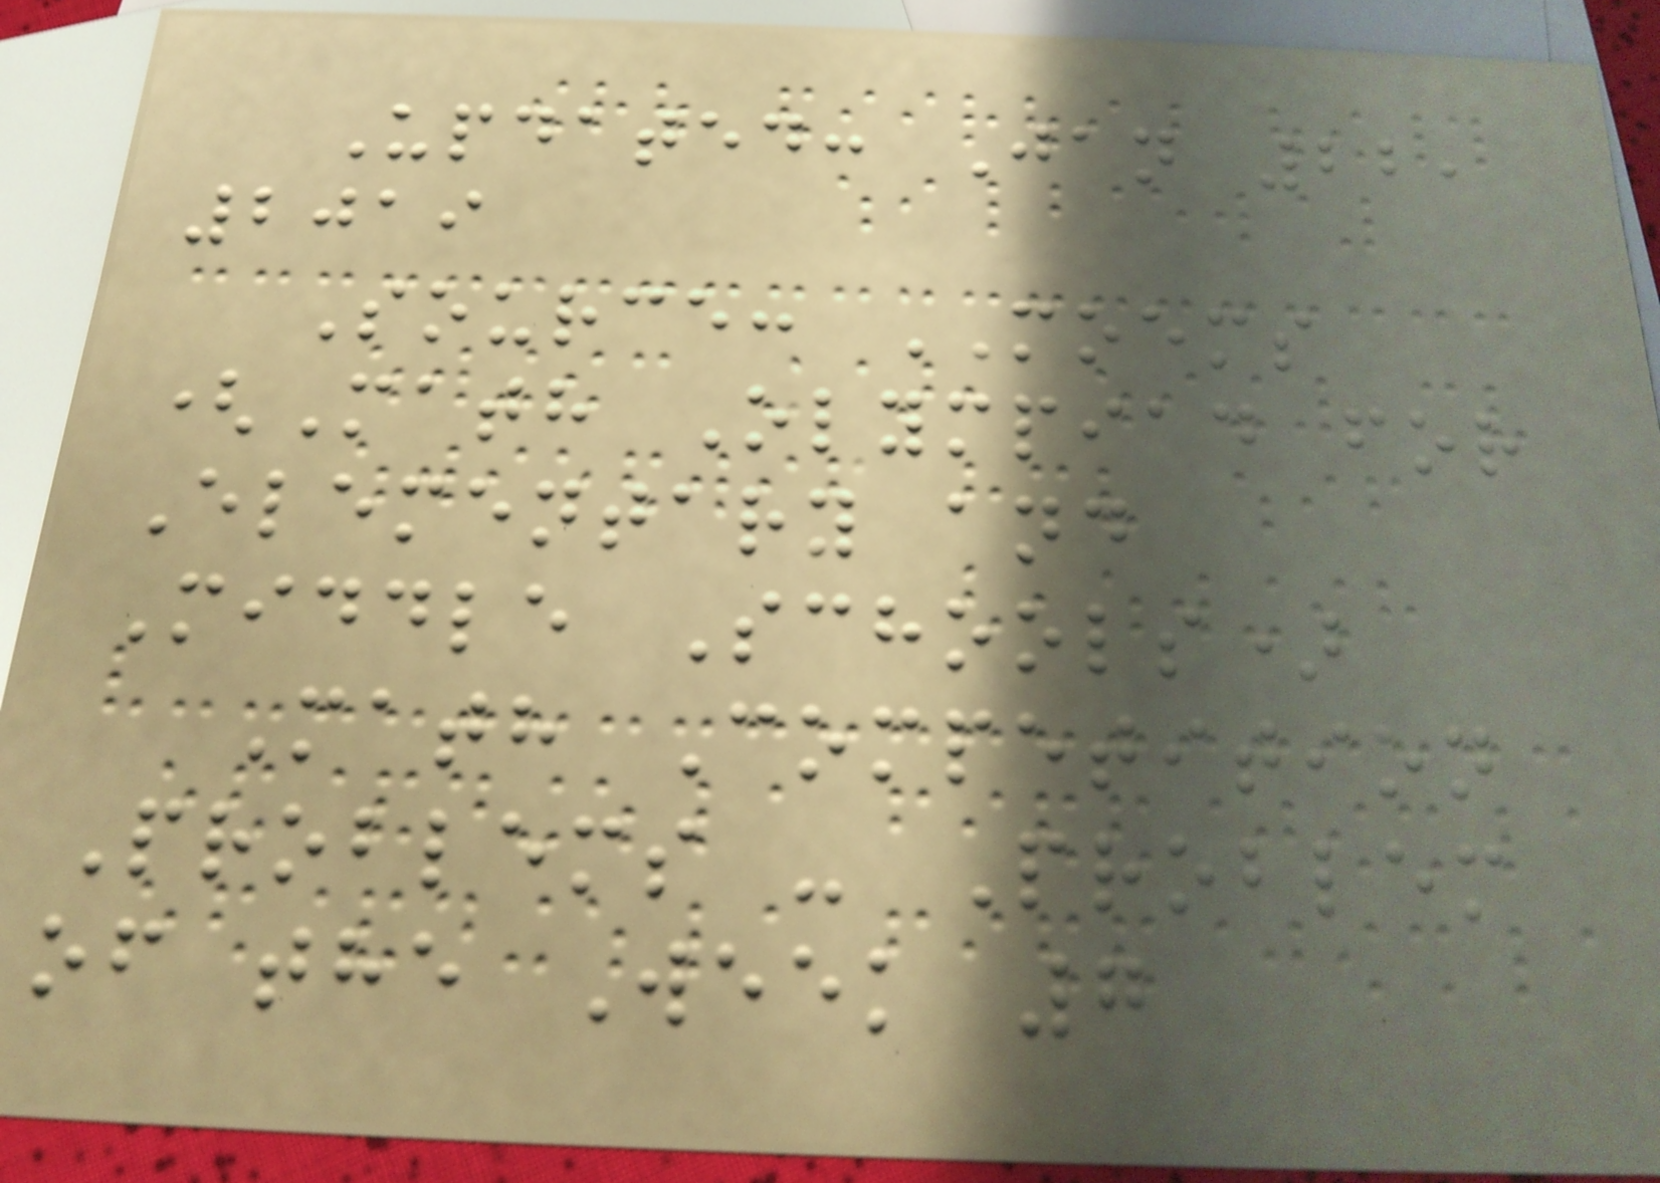Updated: Jan 22,
2019
Source: MOEMS
(Math Olympiad for
Elementary and
Middle Schools)
Math Competition
Problems - Problem
of the Week 7
